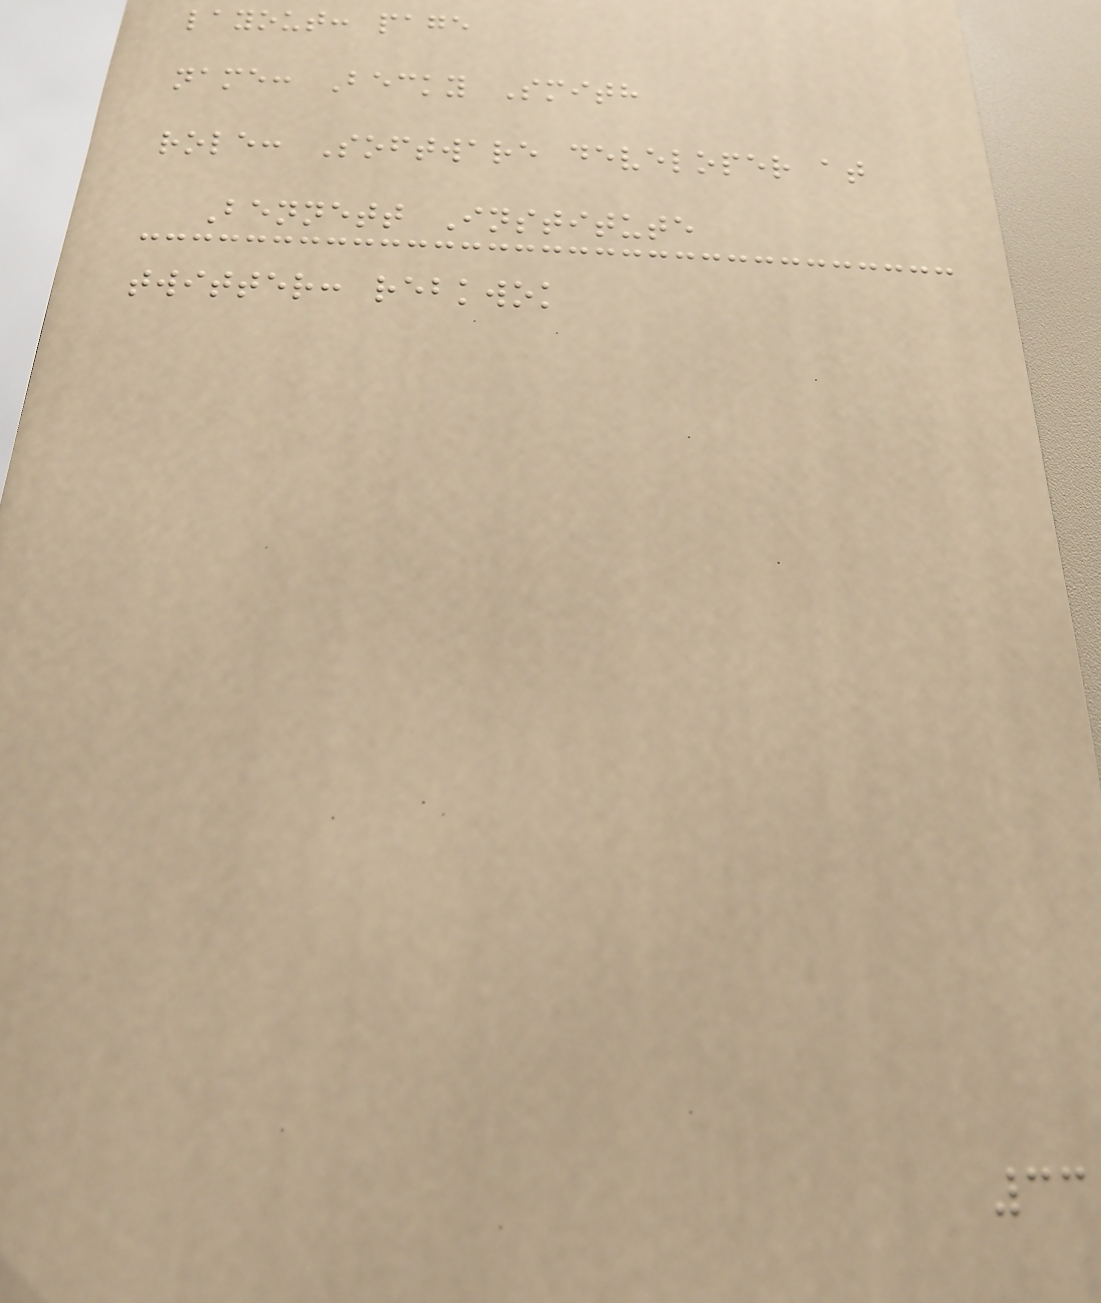layout: page
name: Becky Smith
role: Software developer at
Bennett Institute
twitter: rebkwok
33
